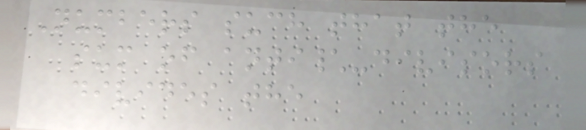Numbers such that the
sum of anti\-divisors
divides the
